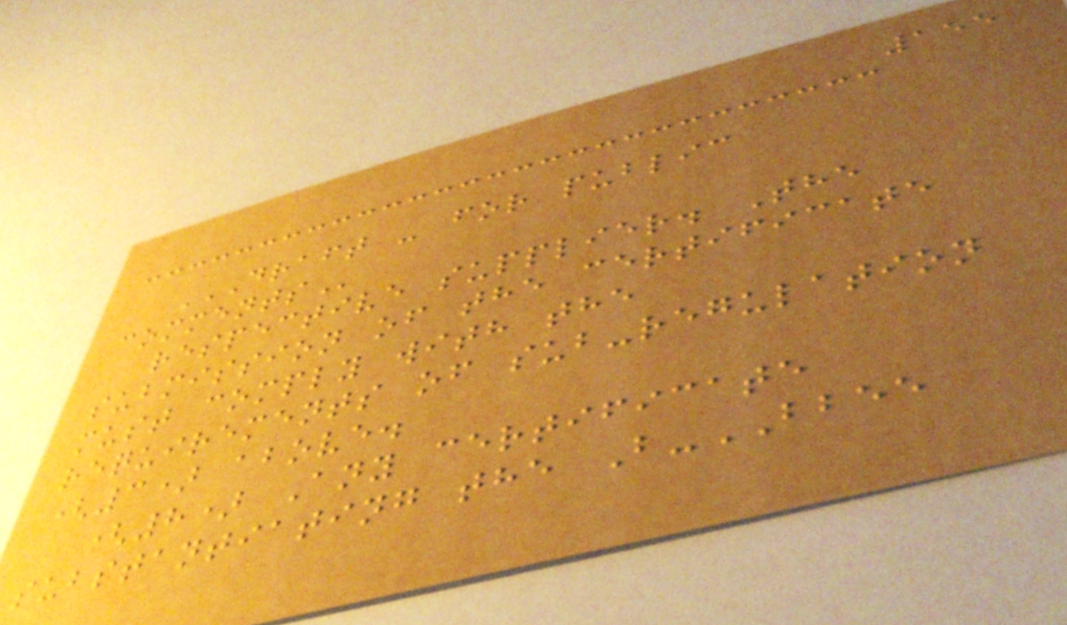155
DRAFT - FOR PUBLIC
COMMENTS
respective supplier. The
submission of the certificate
must comply with the
requirements of sub-regulation
(3) above.
(8) Any certificate
substantiating the B-BBEE
